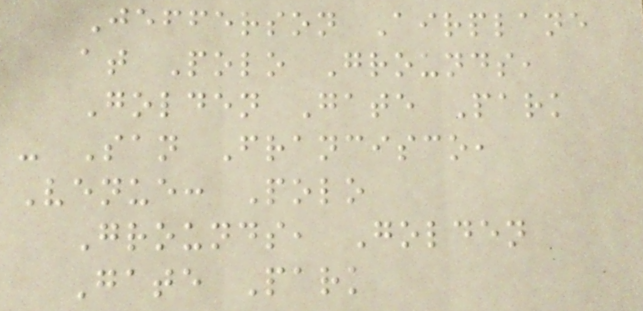Jefferson Airplane
at Polo Grounds,
Golden Gate Park
- San Francisco,
Venue: Polo
Grounds, Golden
Gate Park
